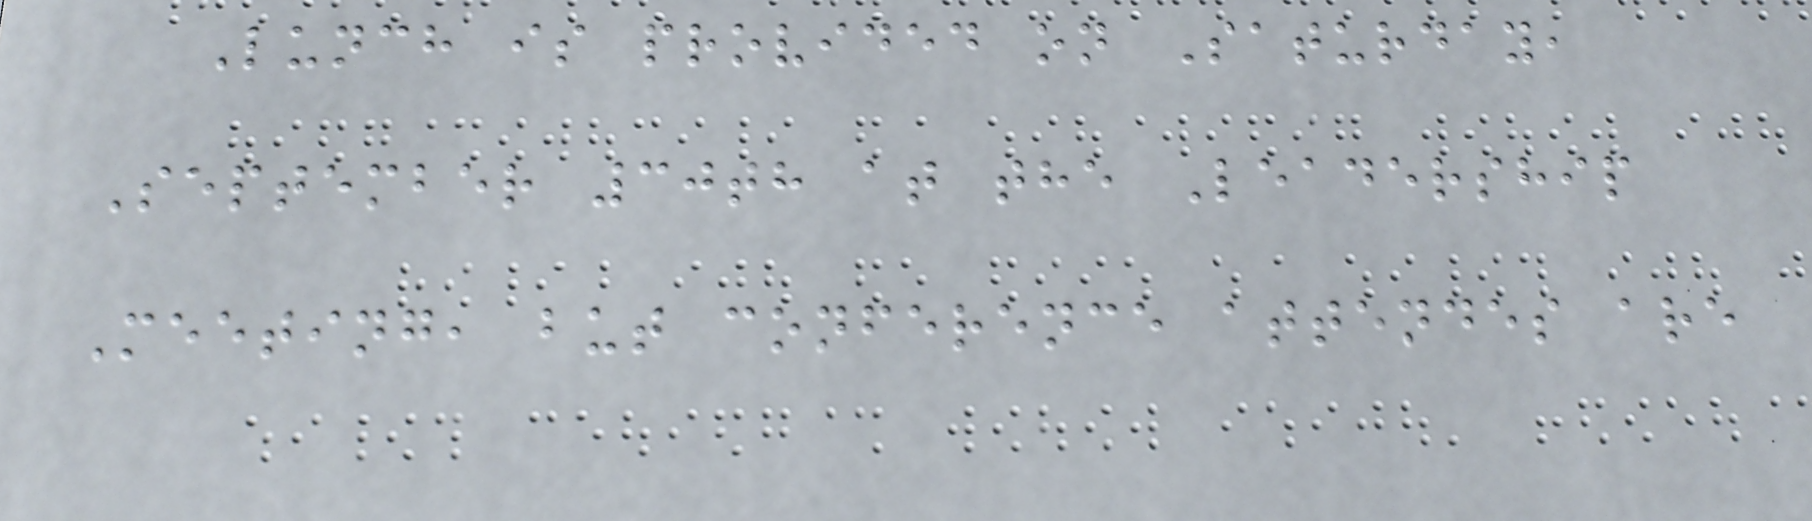Lunch is provided on Saturday,
September 30th at the Leadership
Meeting, but conference attendes are
